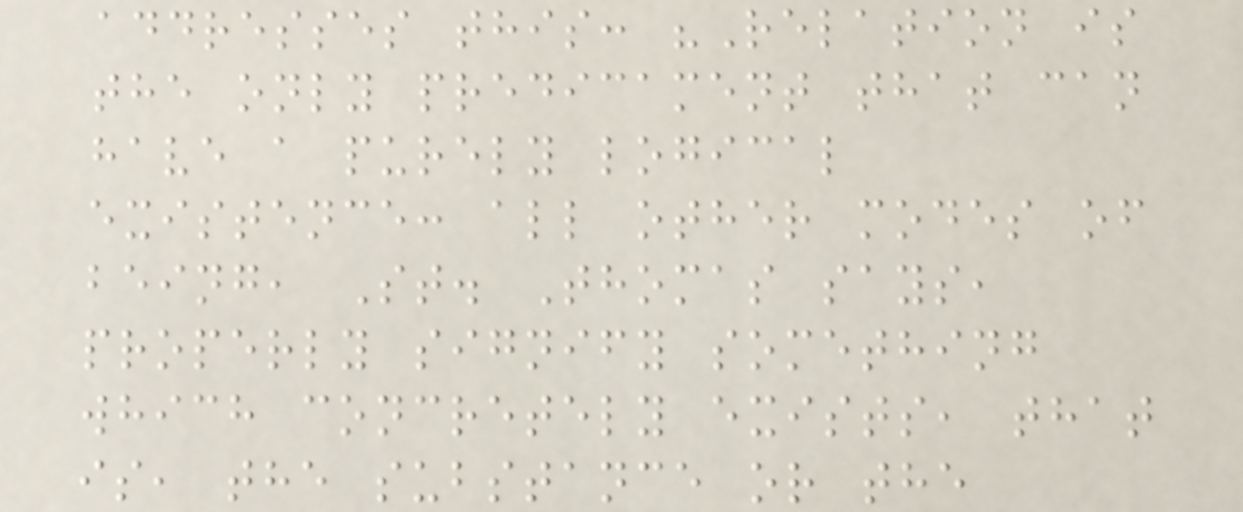addresses this: "Relation is
the only predicament that can
have a purely logical
existence: all other modes of
being, St. Thomas says,
properly signify something
which concretely exists, that
is, the substance or the
